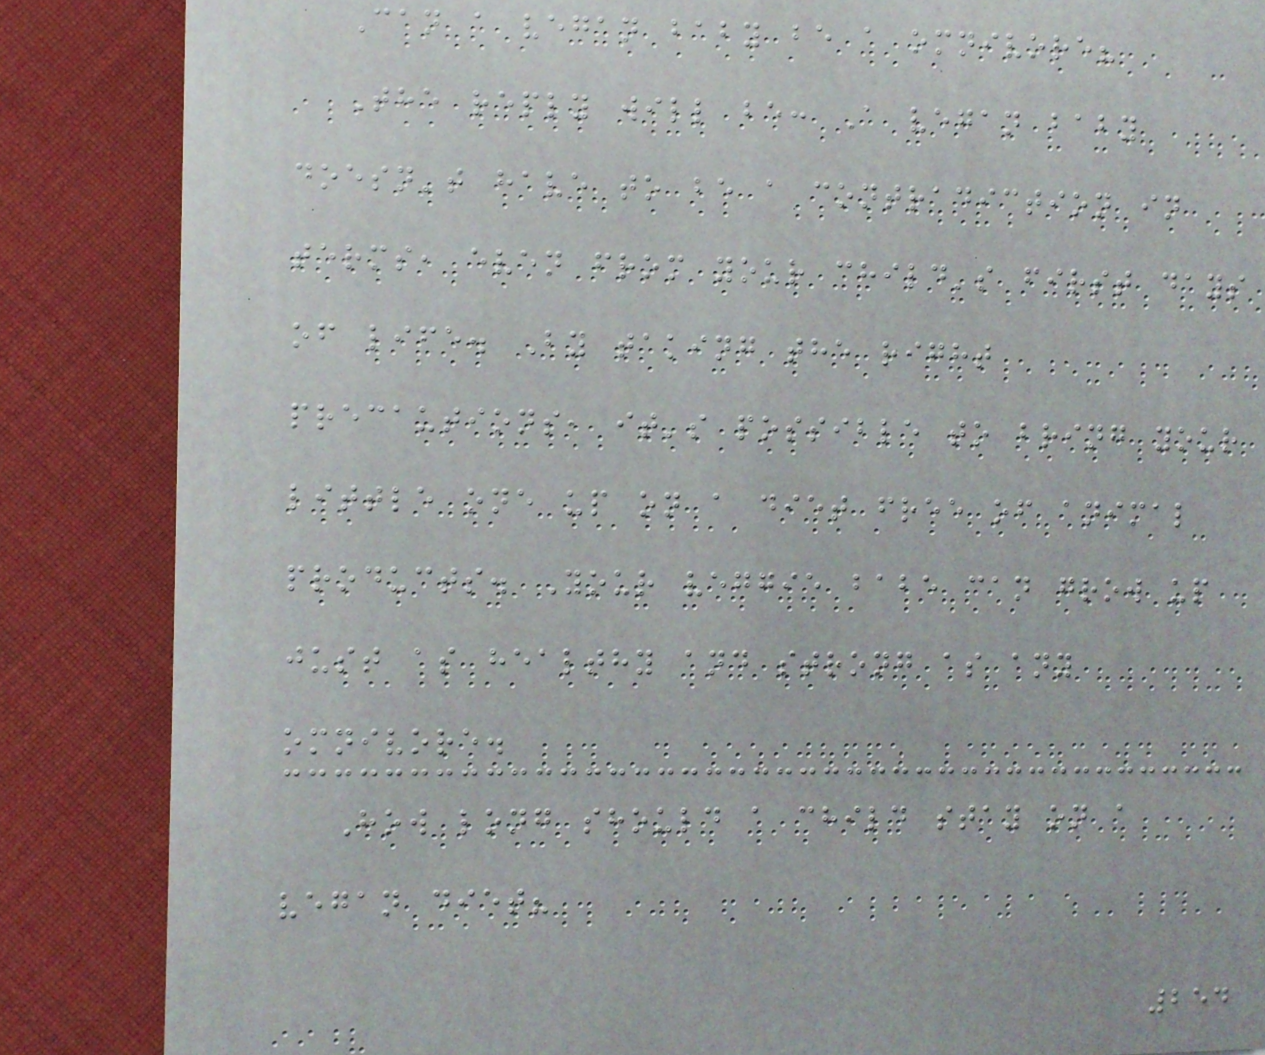Can a vegan baby be a omnivore?
The reply will be: A vegan baby
doesn't have to be a contradiction in
terms, even from your child's first days
of life. By taking the right
precautions, it's possible to bring your
little one up on a diet free of animal
products. Your veggie babe can grow up
just as healthy and strong as any
omnivore.
How long should a child stay on a
vegan diet?
254
